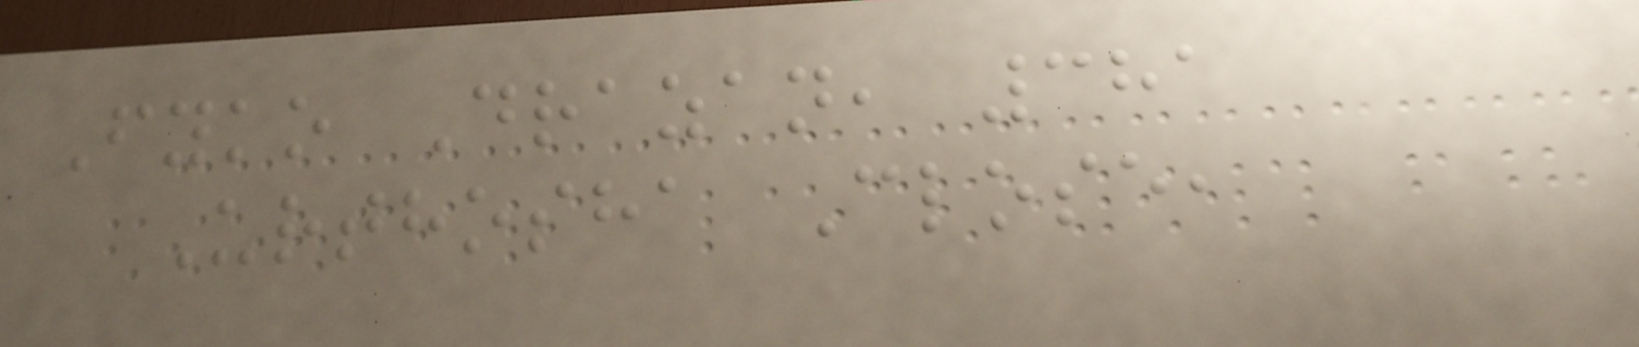Fyko Drazan, 381
Urthosha Close,
